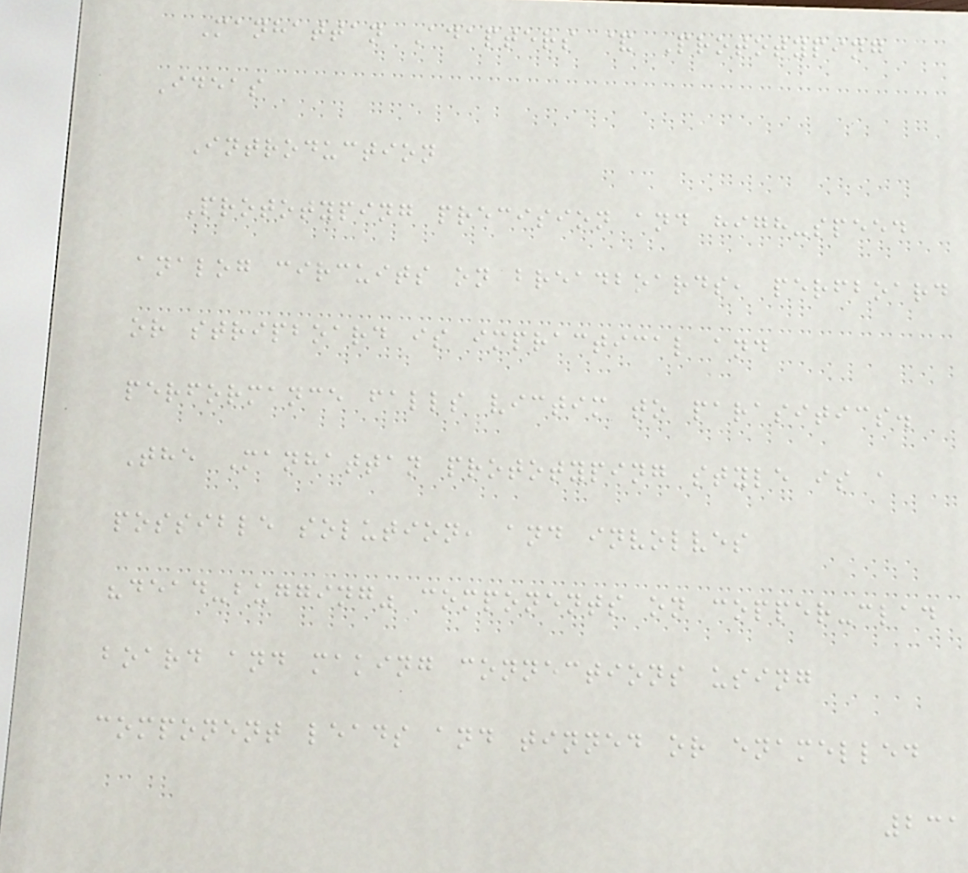Manhattan Adapters & Prototyping
Ideas
Introduction
Prototyping precision and high-speed
analog circuits on breadboards, perfboard
or stripboard is impractical and
performance falls victim to parasitics.
The Manhattan prototyping style is a
possible solution, and involves
"dead-bugging" components on copper-clad
board and making connections using
component leads and tinned or enamelled
231
